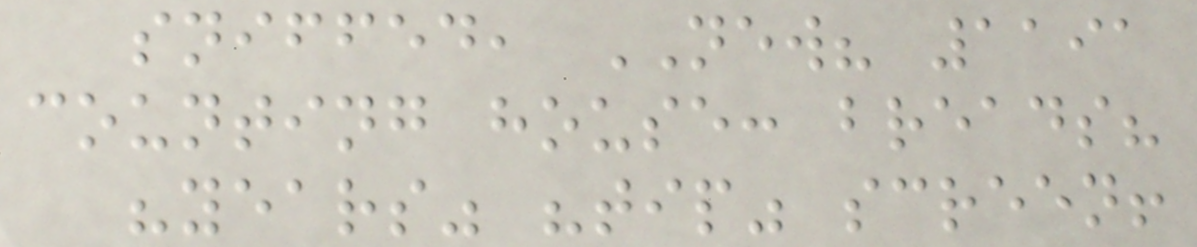sniffed, NEW? 1191
counting house: breads?
"years" "tip" screen!
